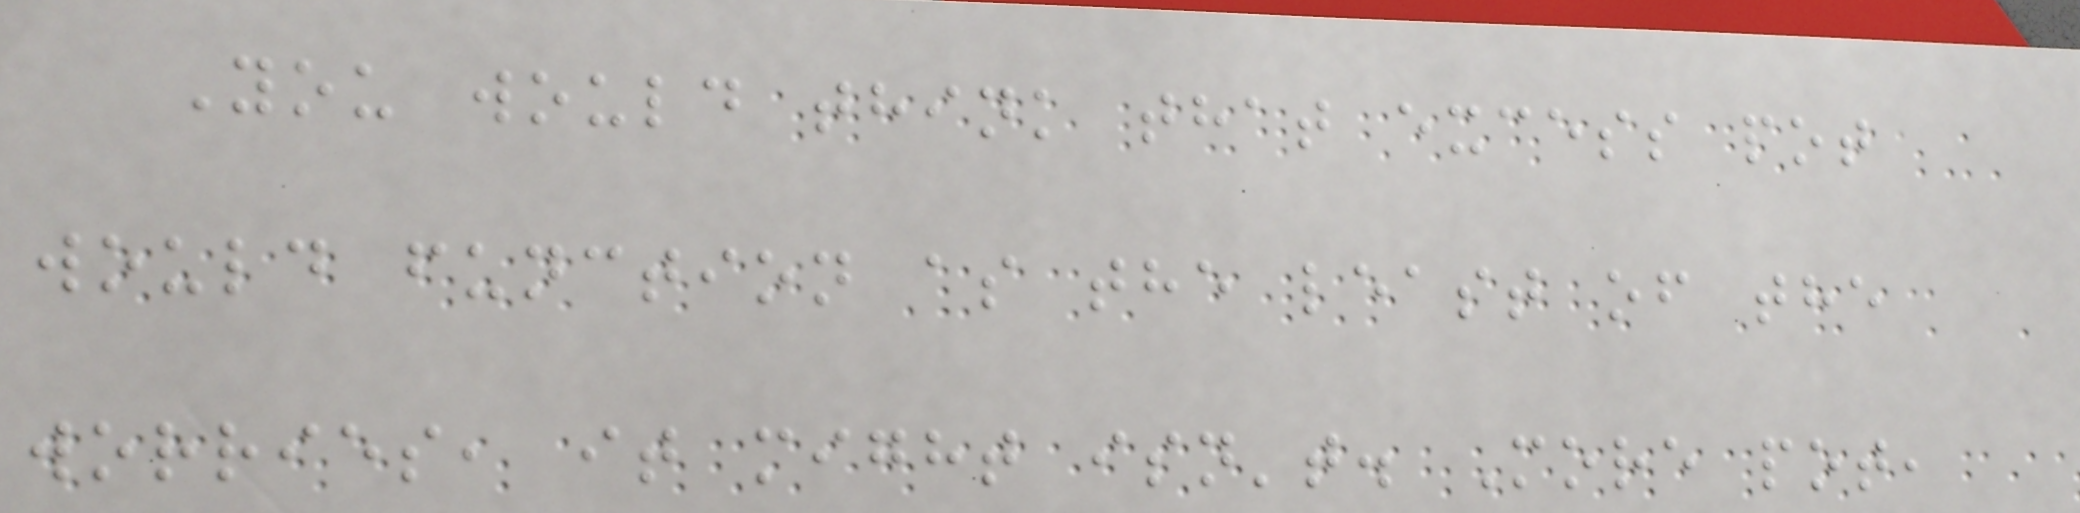You would think that excess pot
would function as the least of the
worries, it might isn't. More pot,
